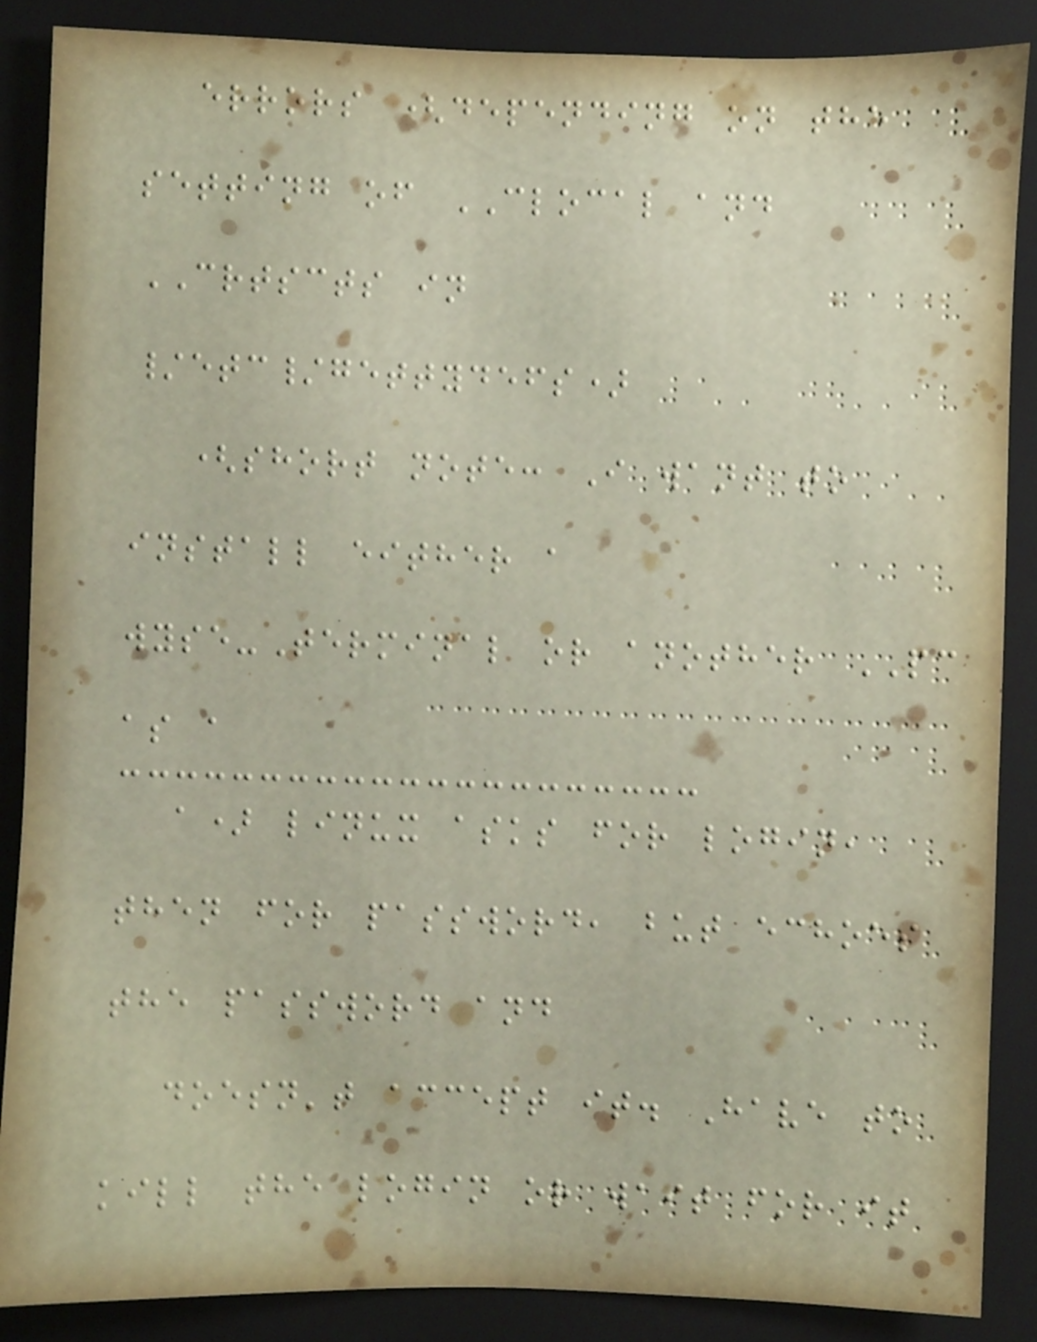errors (depending on the
setting of CLOCAL and
CRTSCTS in
/etc/gettydefs)
(short note: I want to
install either a
wyse-Terminal or another PC
as a
a) linux asks for login,
then for password, but echoes
the password and
doesn't accept it. Have to
kill the login or wait for it
